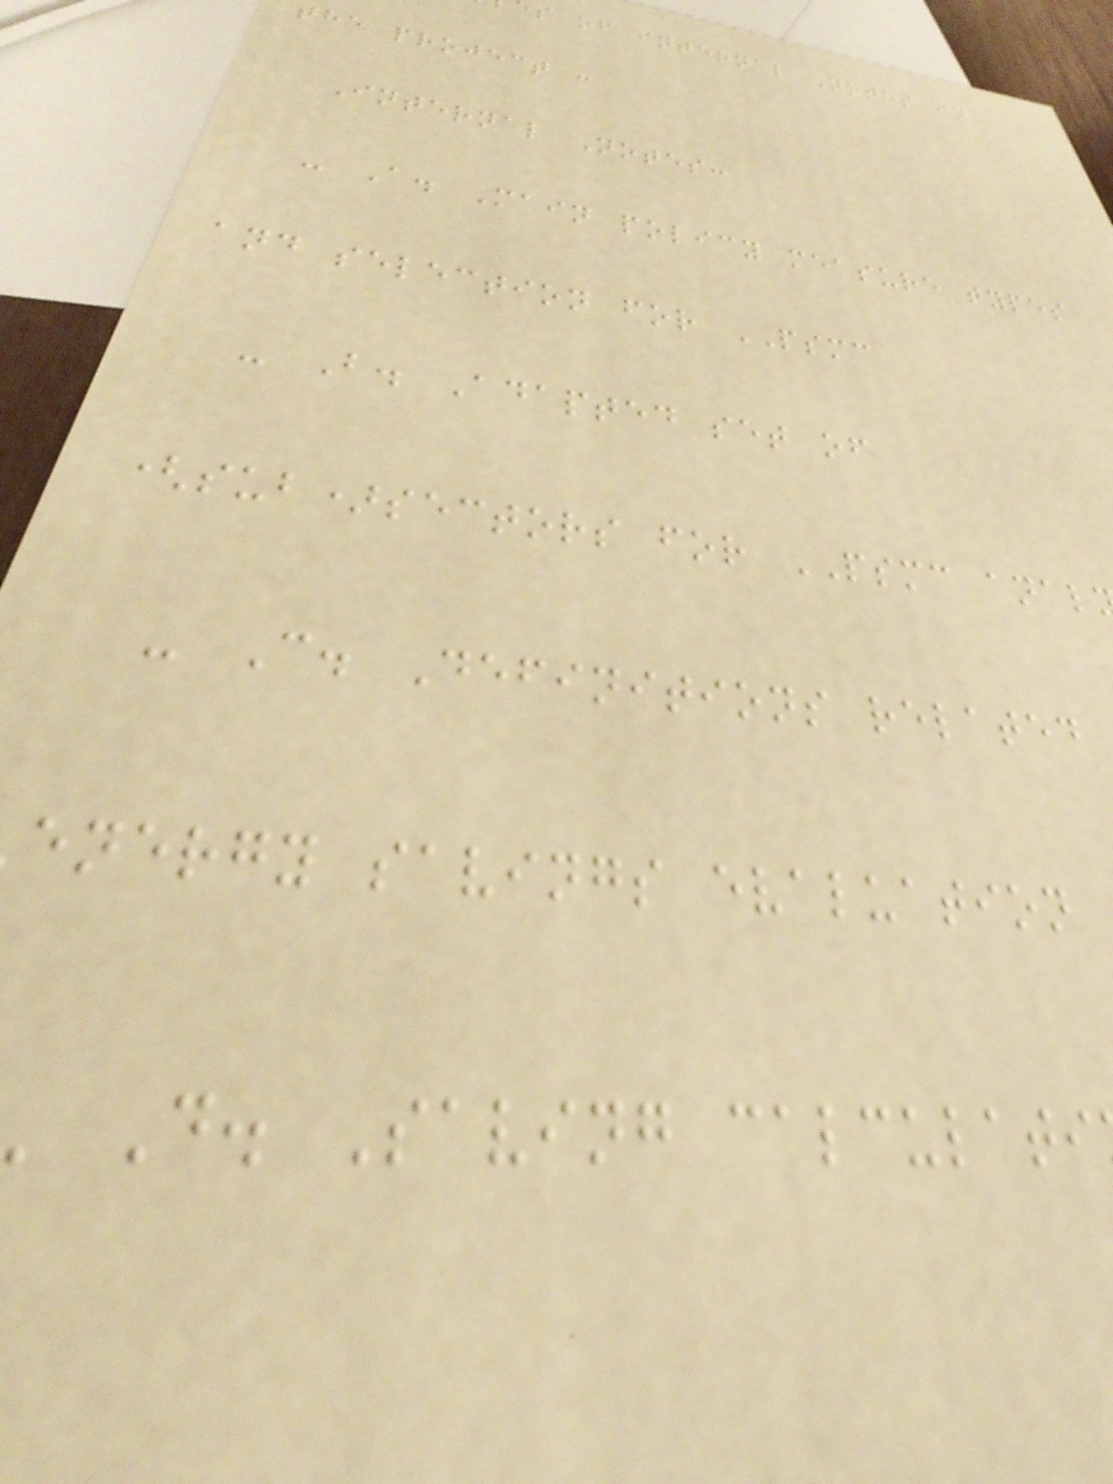s of internal Notes in
the project :
Internal Notes:
- A. Main policy measure types
and selection for PSMC
- B. Adapted set of
(sub)sectors for PSMC anal
- C. Definitions related
energy savings evaluation
D. Saving calculati
